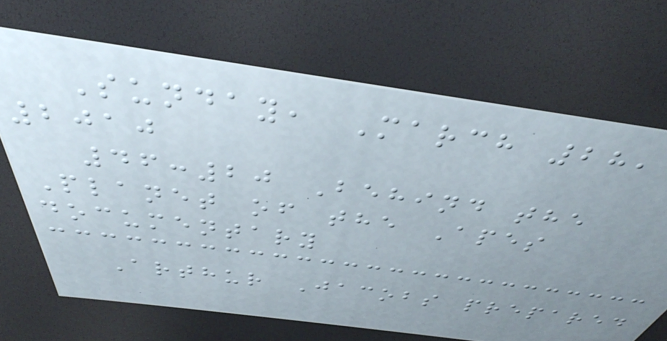Sunday, March 28,
2010
46:20 Behind the
Planet of the Apes
documentary
Arthur Jacobs prepared
